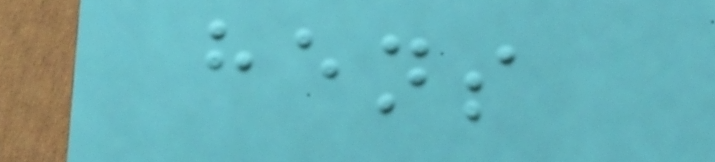hens
